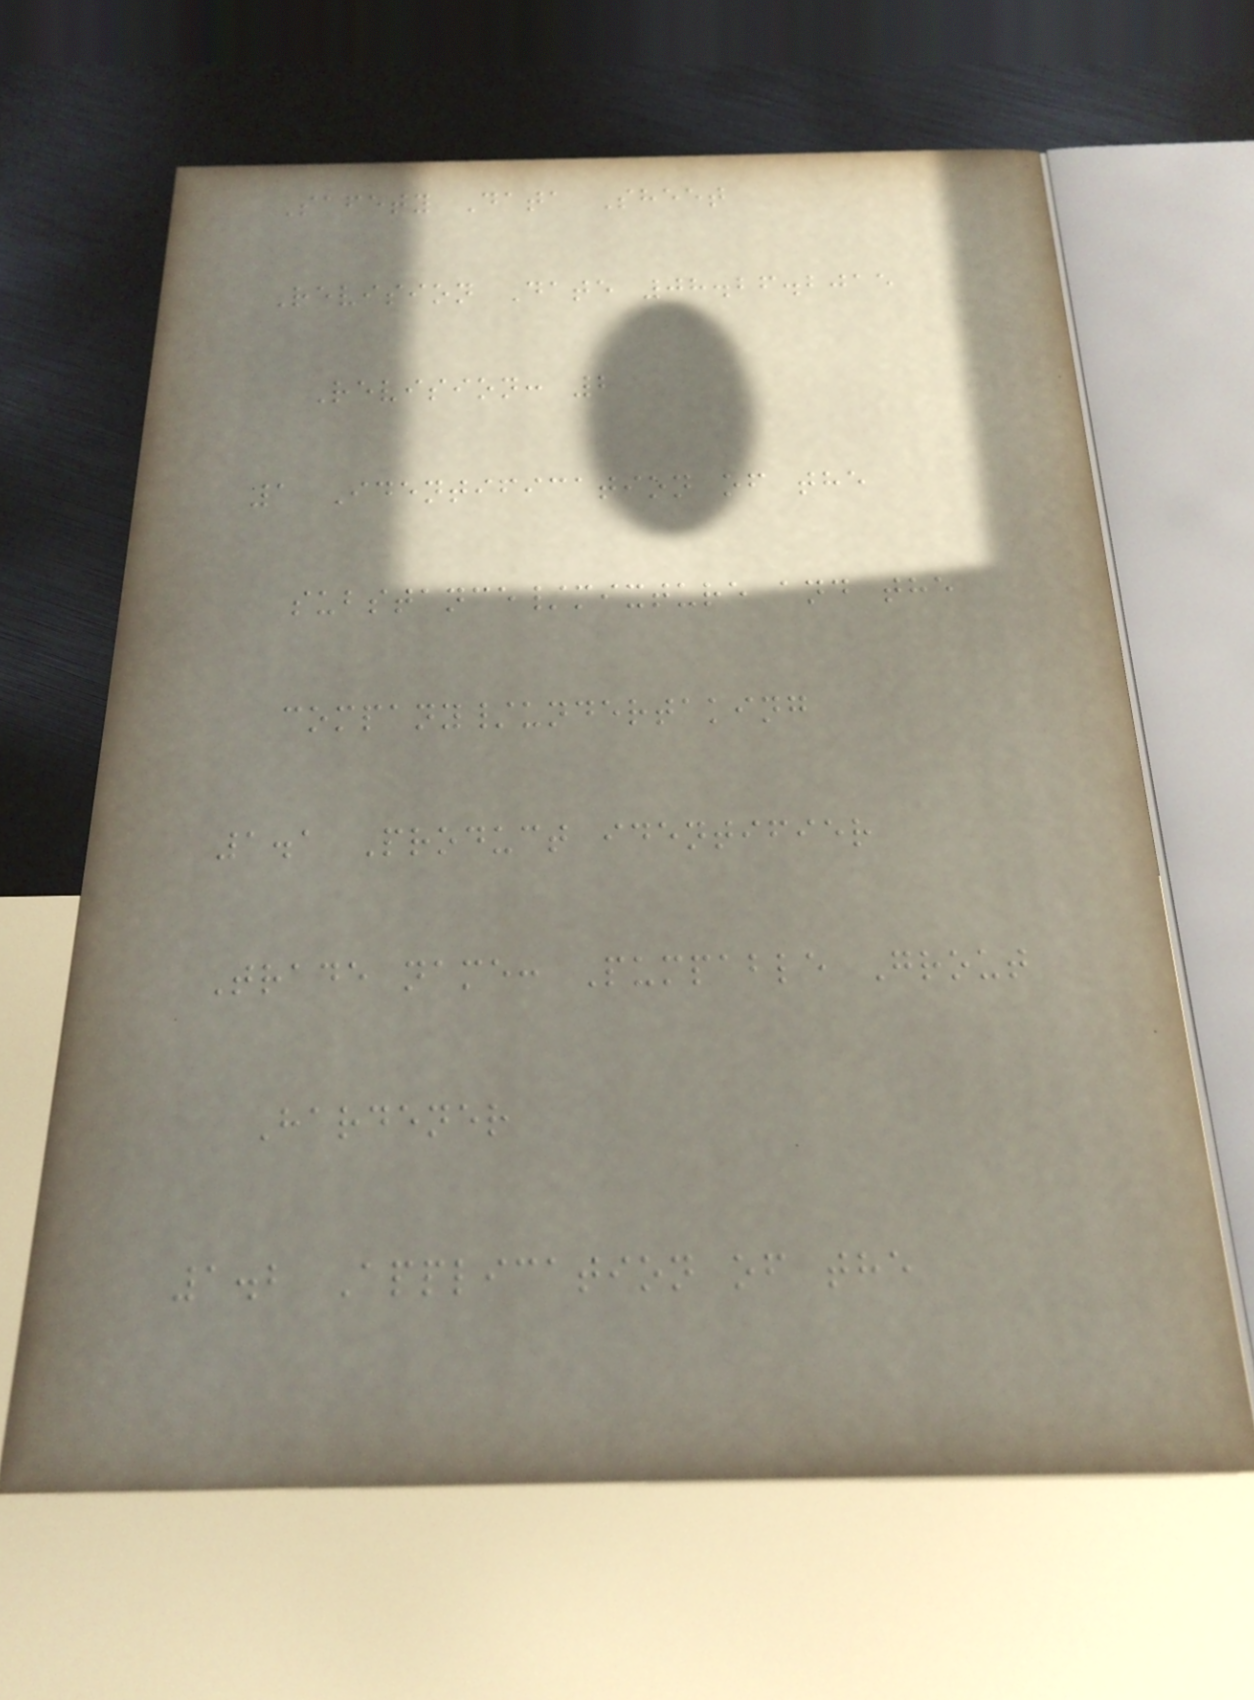Safety Data Sheet
Revision Date 08.26.2015
Revision: 2
1 Identification of the
substance/mixture and the
company/undertaking
1.1 Product identifier
Trade name: Pumpable Grout
Hardener
1.2 Application of the
